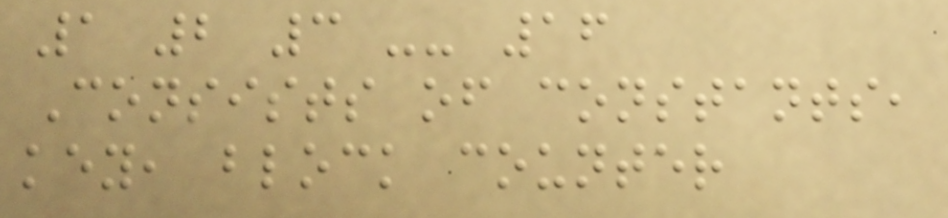1 2 3 -- 16
Consists of constants,
key, block counter
